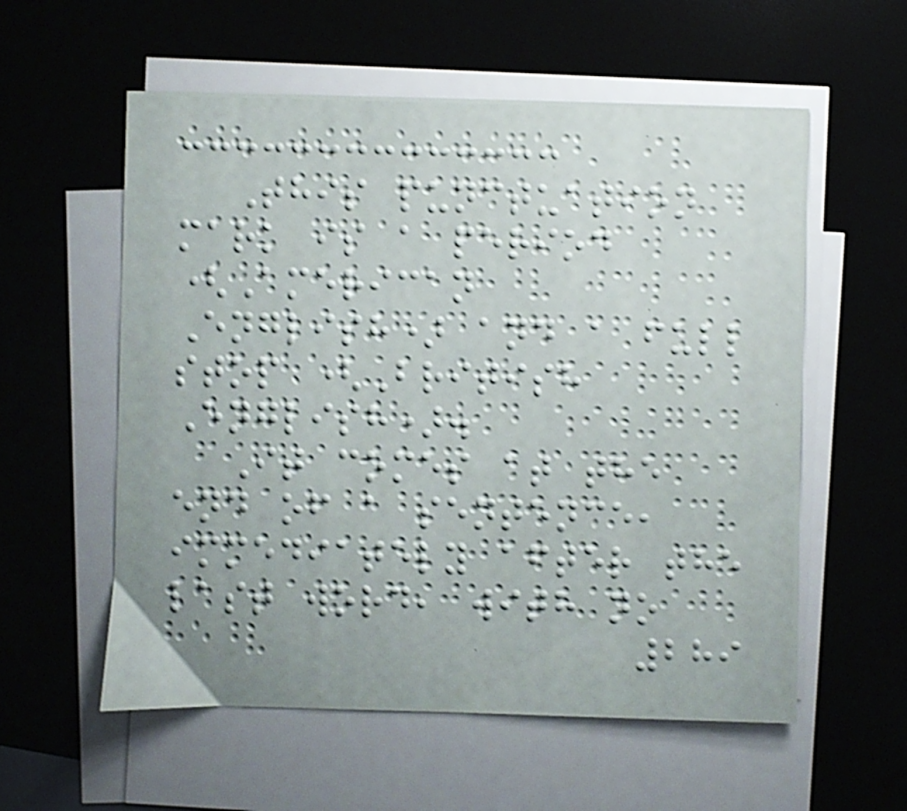This punctuation
mark is a period
(American
English) and a full
stop (British
English).
It comes at the
end of a sentence,
immediately after the
last word, with no
289
